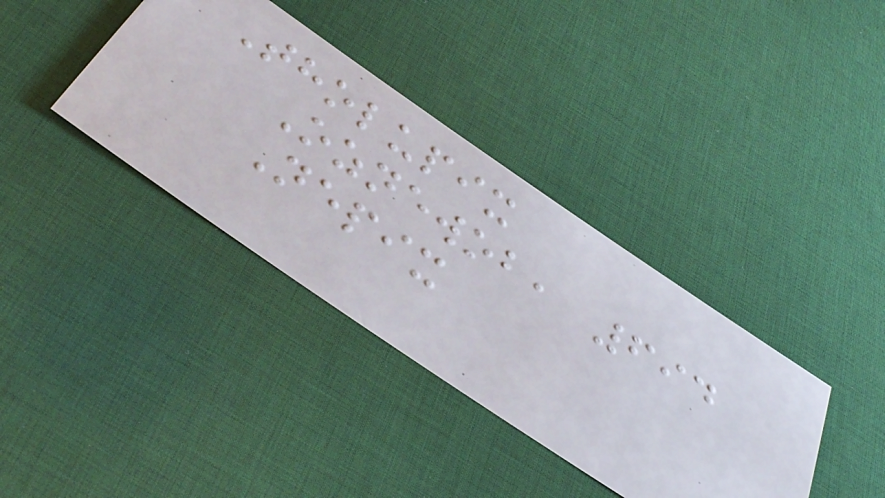Tholupix
Oznewob, 694
Nepix
